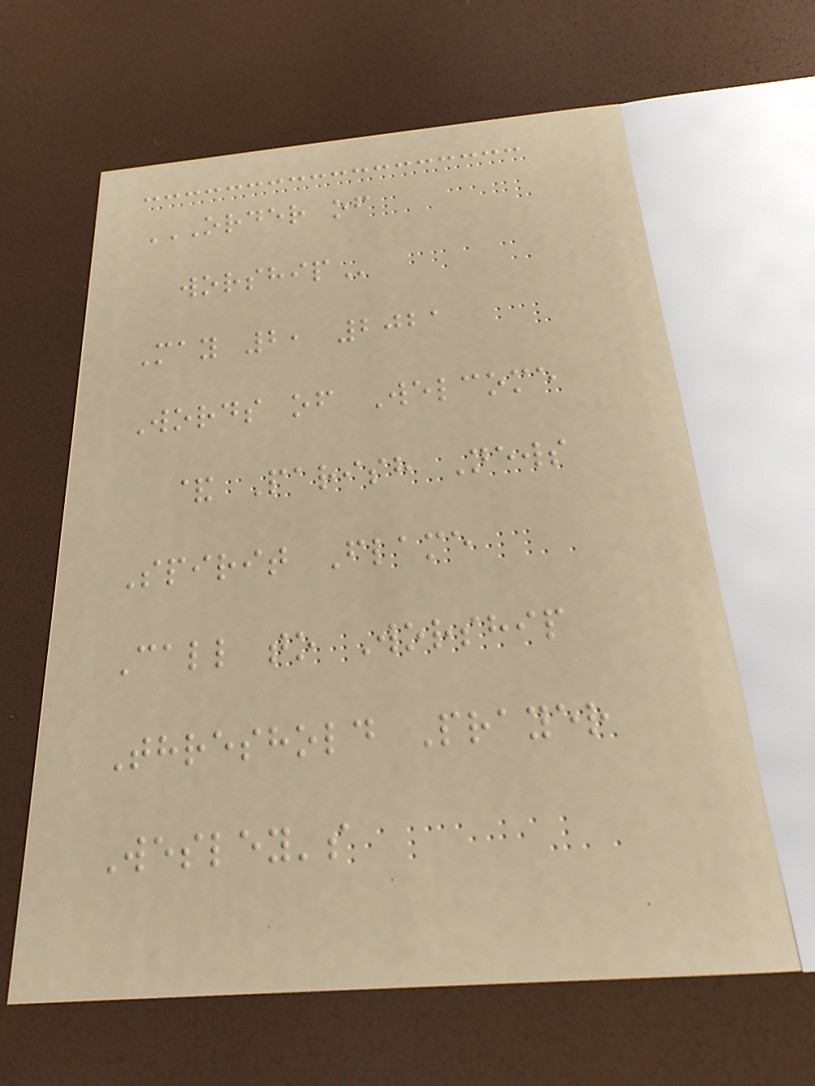ORDER OF
WORSHIP
May 2, 2021
Words of Welcome
& Parish News
Spirit Flame
Call to Worship
Threshold Prayer
Wesley's
